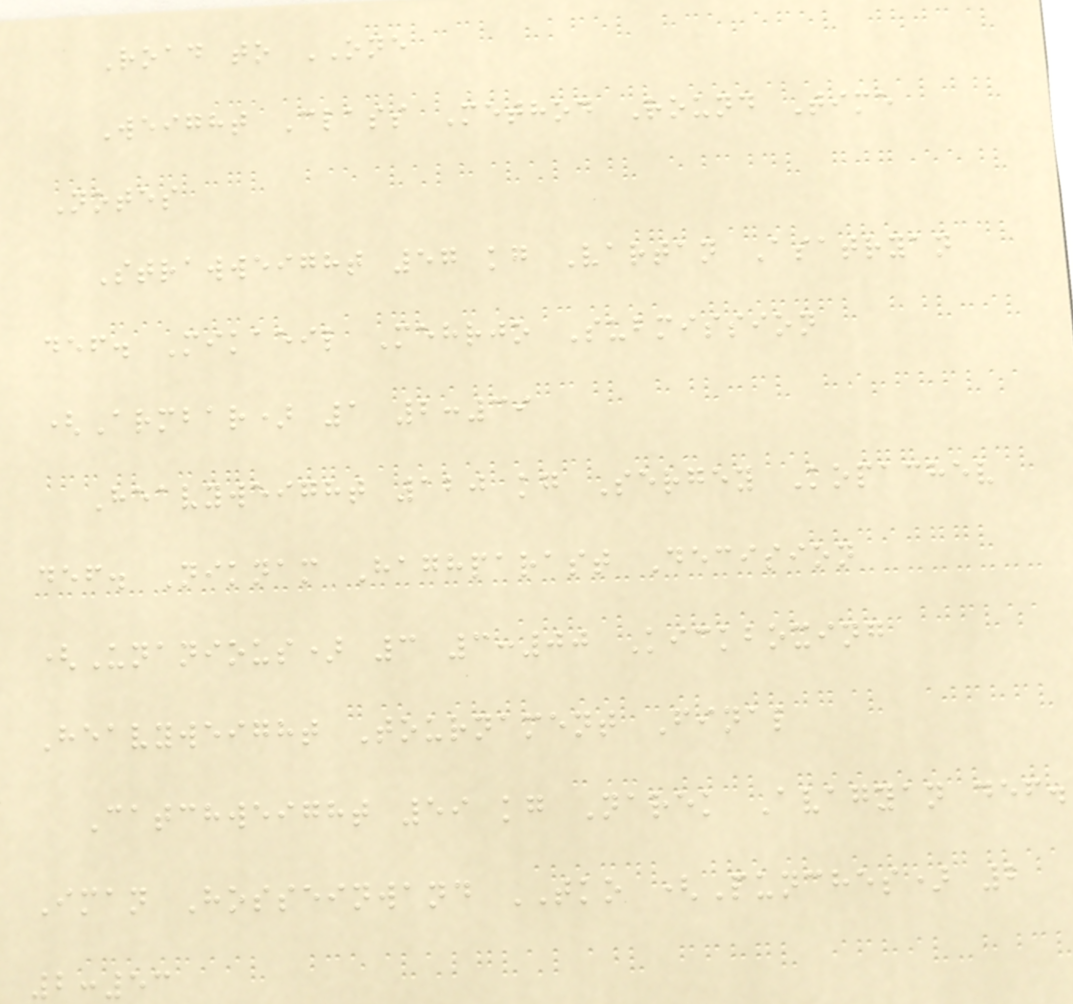Road to ONE
Weight Class Method Round Time
Notes
Strawweight 57 kg Vartan Asatryan
def. Mikaeil Mehrjo Submission
(Armbar) 1 2:39
Heavyweight 120 kg Sergey Kopachev
def. Niknam Haghparast Decision
(Unanious) 3 3:00 Kickboxing
Heavyweight Tournament Final
Catchweight 59 kg Narek Avagyan def.
Iman Hosseinwand TKO (Punches) 2
2:53
